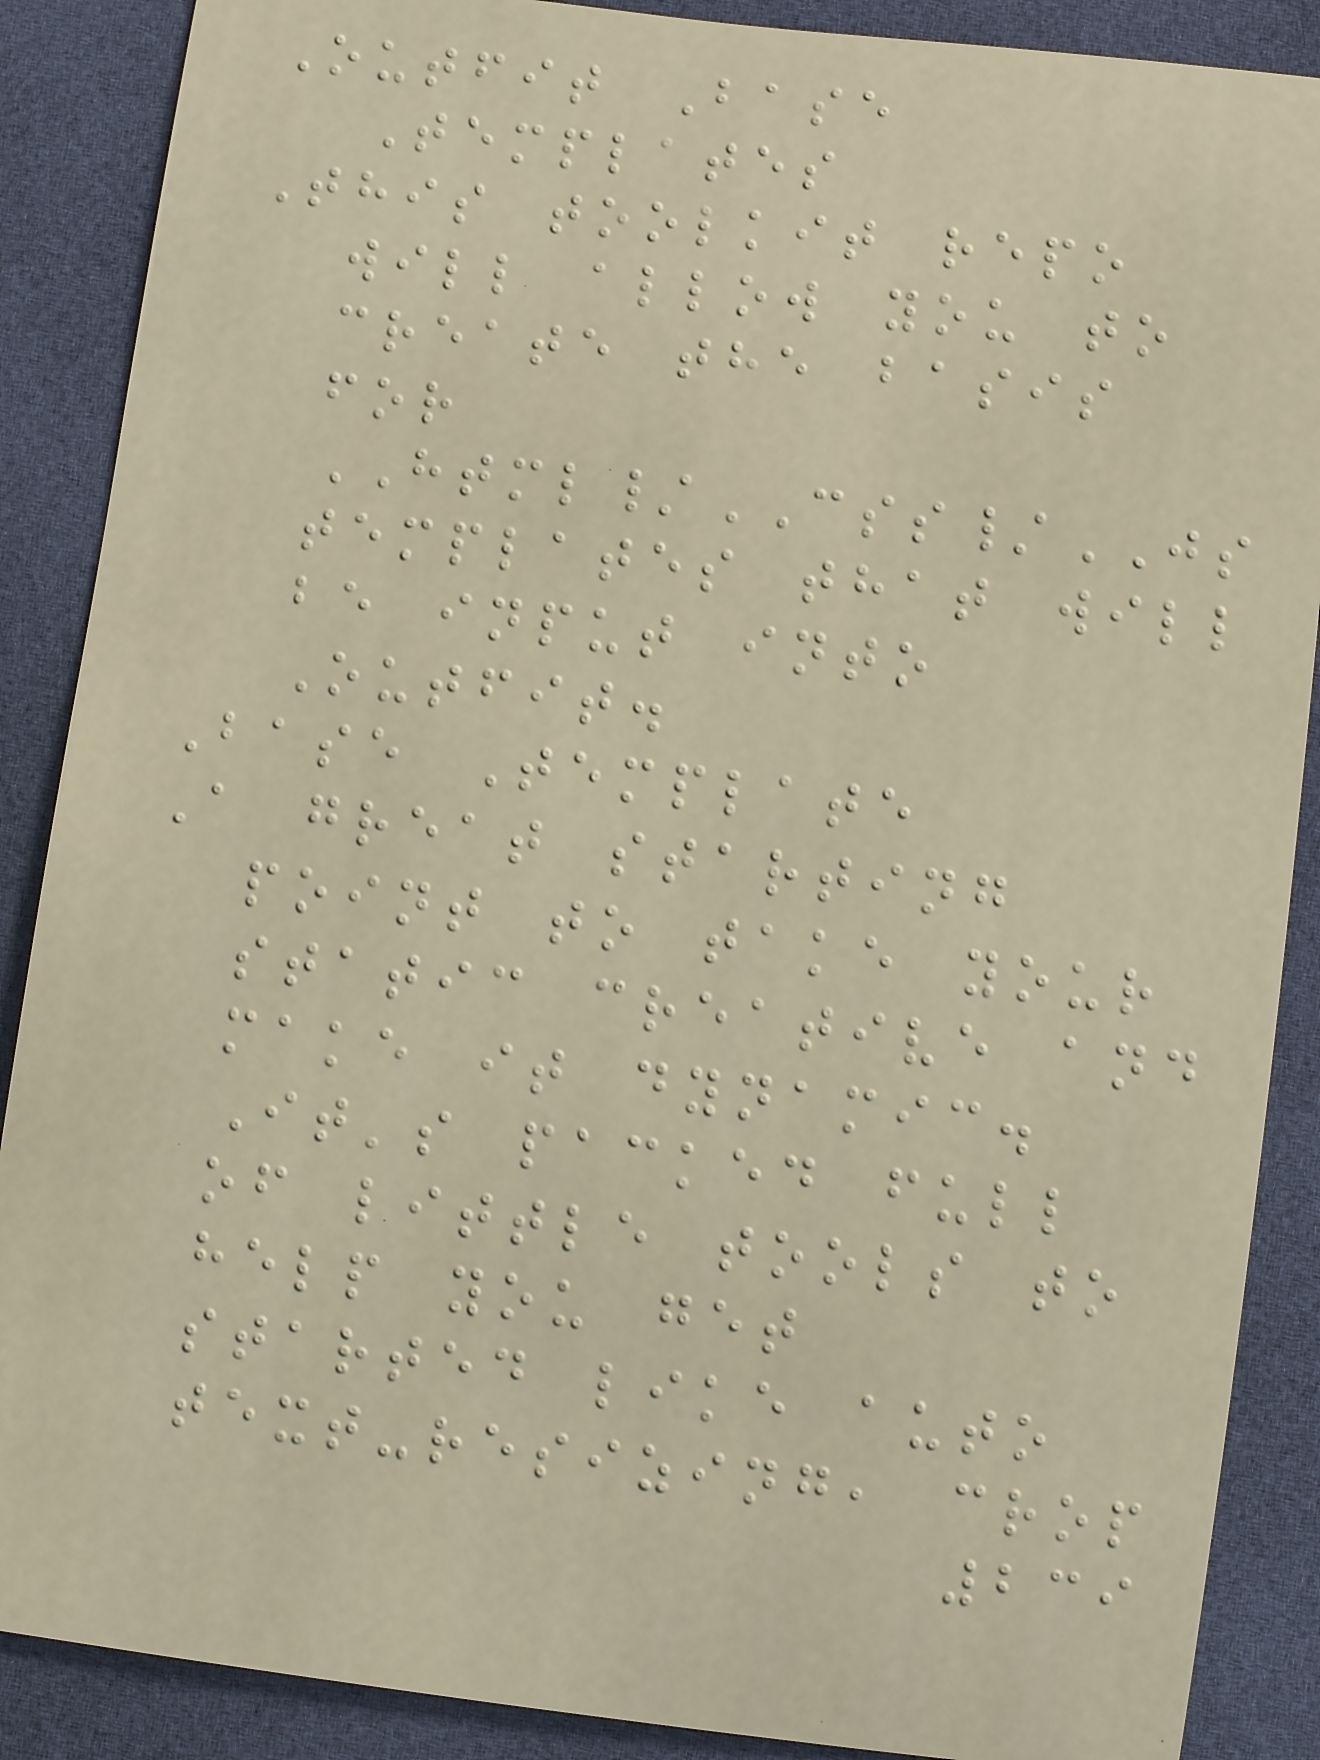Outfit Base
Templates
This toolkit repo
will allow you to
create the basis
for
HTML/CSS/JS
templates that will
be input into
Outfit.
Base Template
A great starting
point to take your
static creative and
make it dynamic.
It's packed full
of little tools to
help you get
started like auto
text-resizing, crop
239
